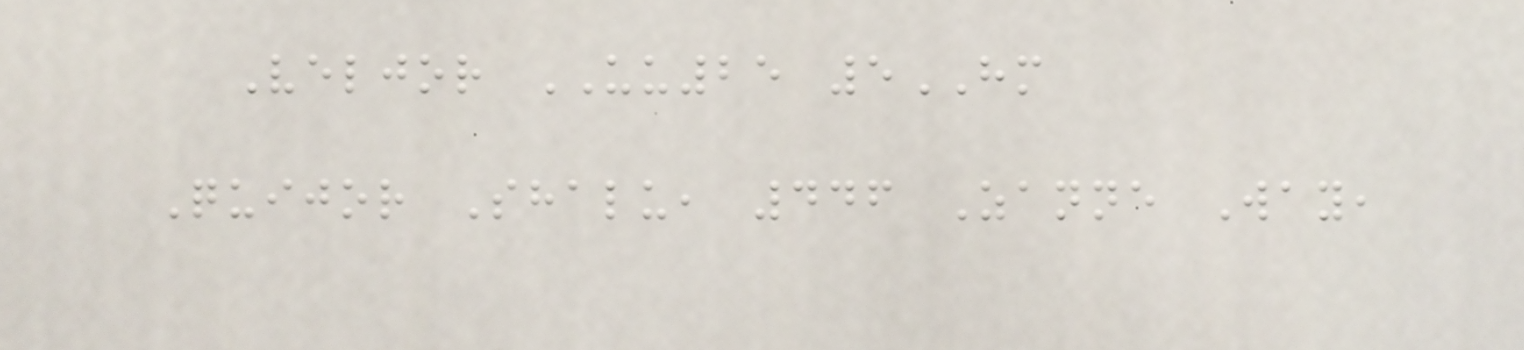Veljor UU25 5HM
Quijor Shalu, 446 Zanne Way,
